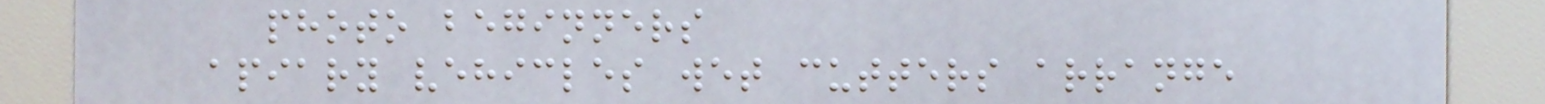photo beginners
apiary vehicles wet cutters arrange
